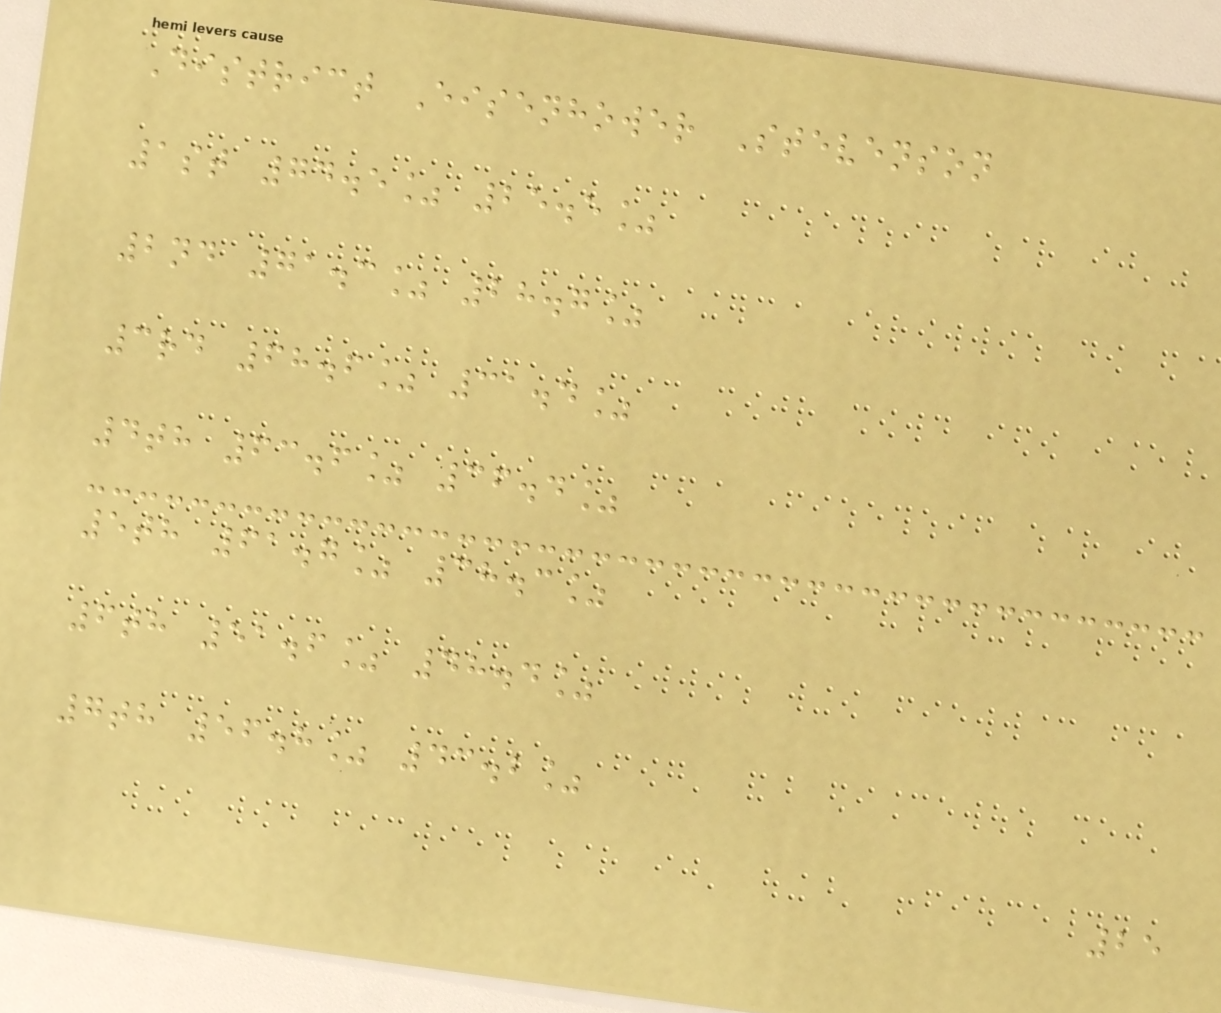District Eisenhower Stevenson
1st 74.5% 25.5%
2nd 71.3% 28.7%
3rd 68.6% 31.4%
4th 63.6% 36.4%
5th 61.7% 38.3%
6th 51.6% 48.4%
7th 56.8% 43.2%
25
